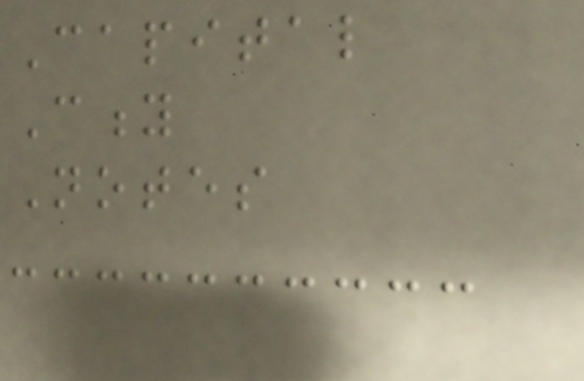Capital
City
Notes
